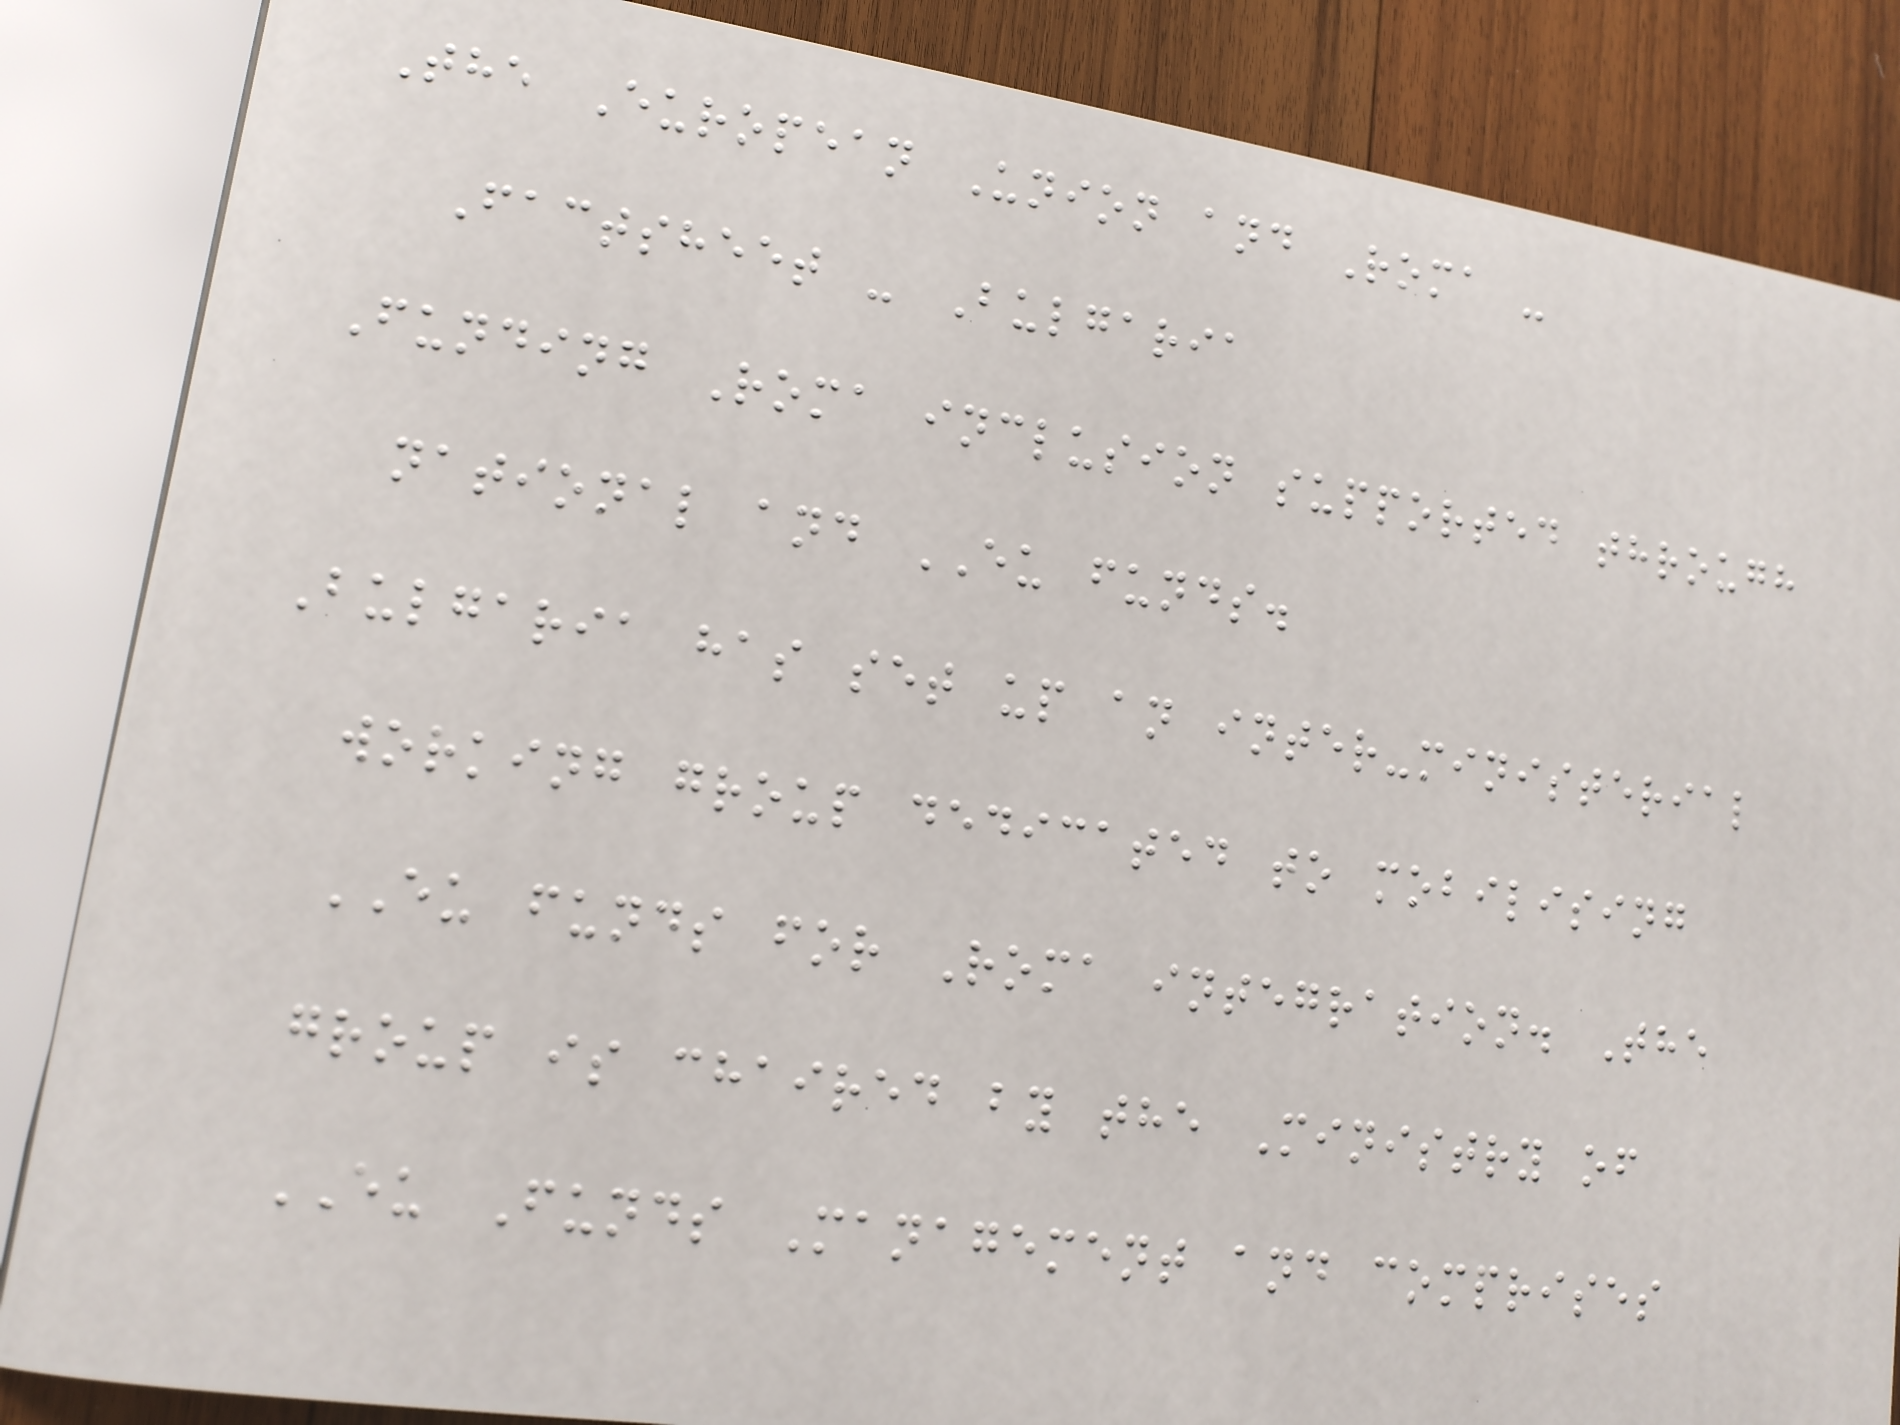The European Union and Roma -
Factsheet - Bulgaria
Funding Roma inclusion supported through
national and EU funds.
Bulgaria has set up an inter-ministerial
working group dedicated to mobilising
EU funds for Roma integration. The
group is chaired by the Ministry of
EU Funds Management and comprises
